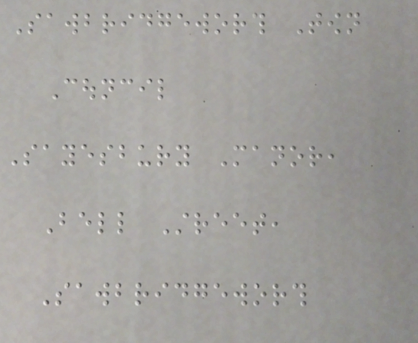Sawbridgeworth Town
Council
Sayesbury Manor,
Bell Street,
Sawbridgeworth
